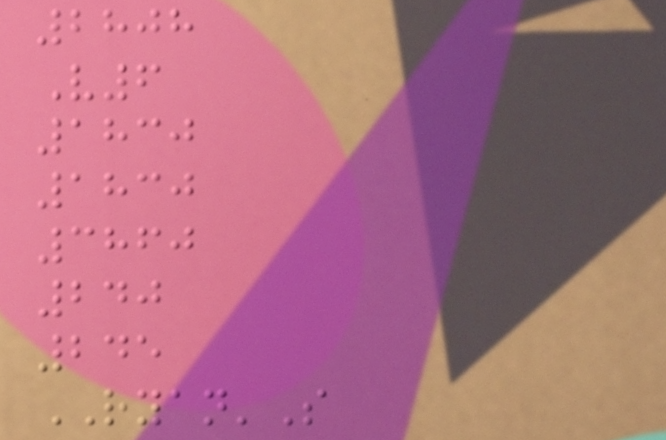2808
V6
1830
1830
3860
240
245
RYAN'S
